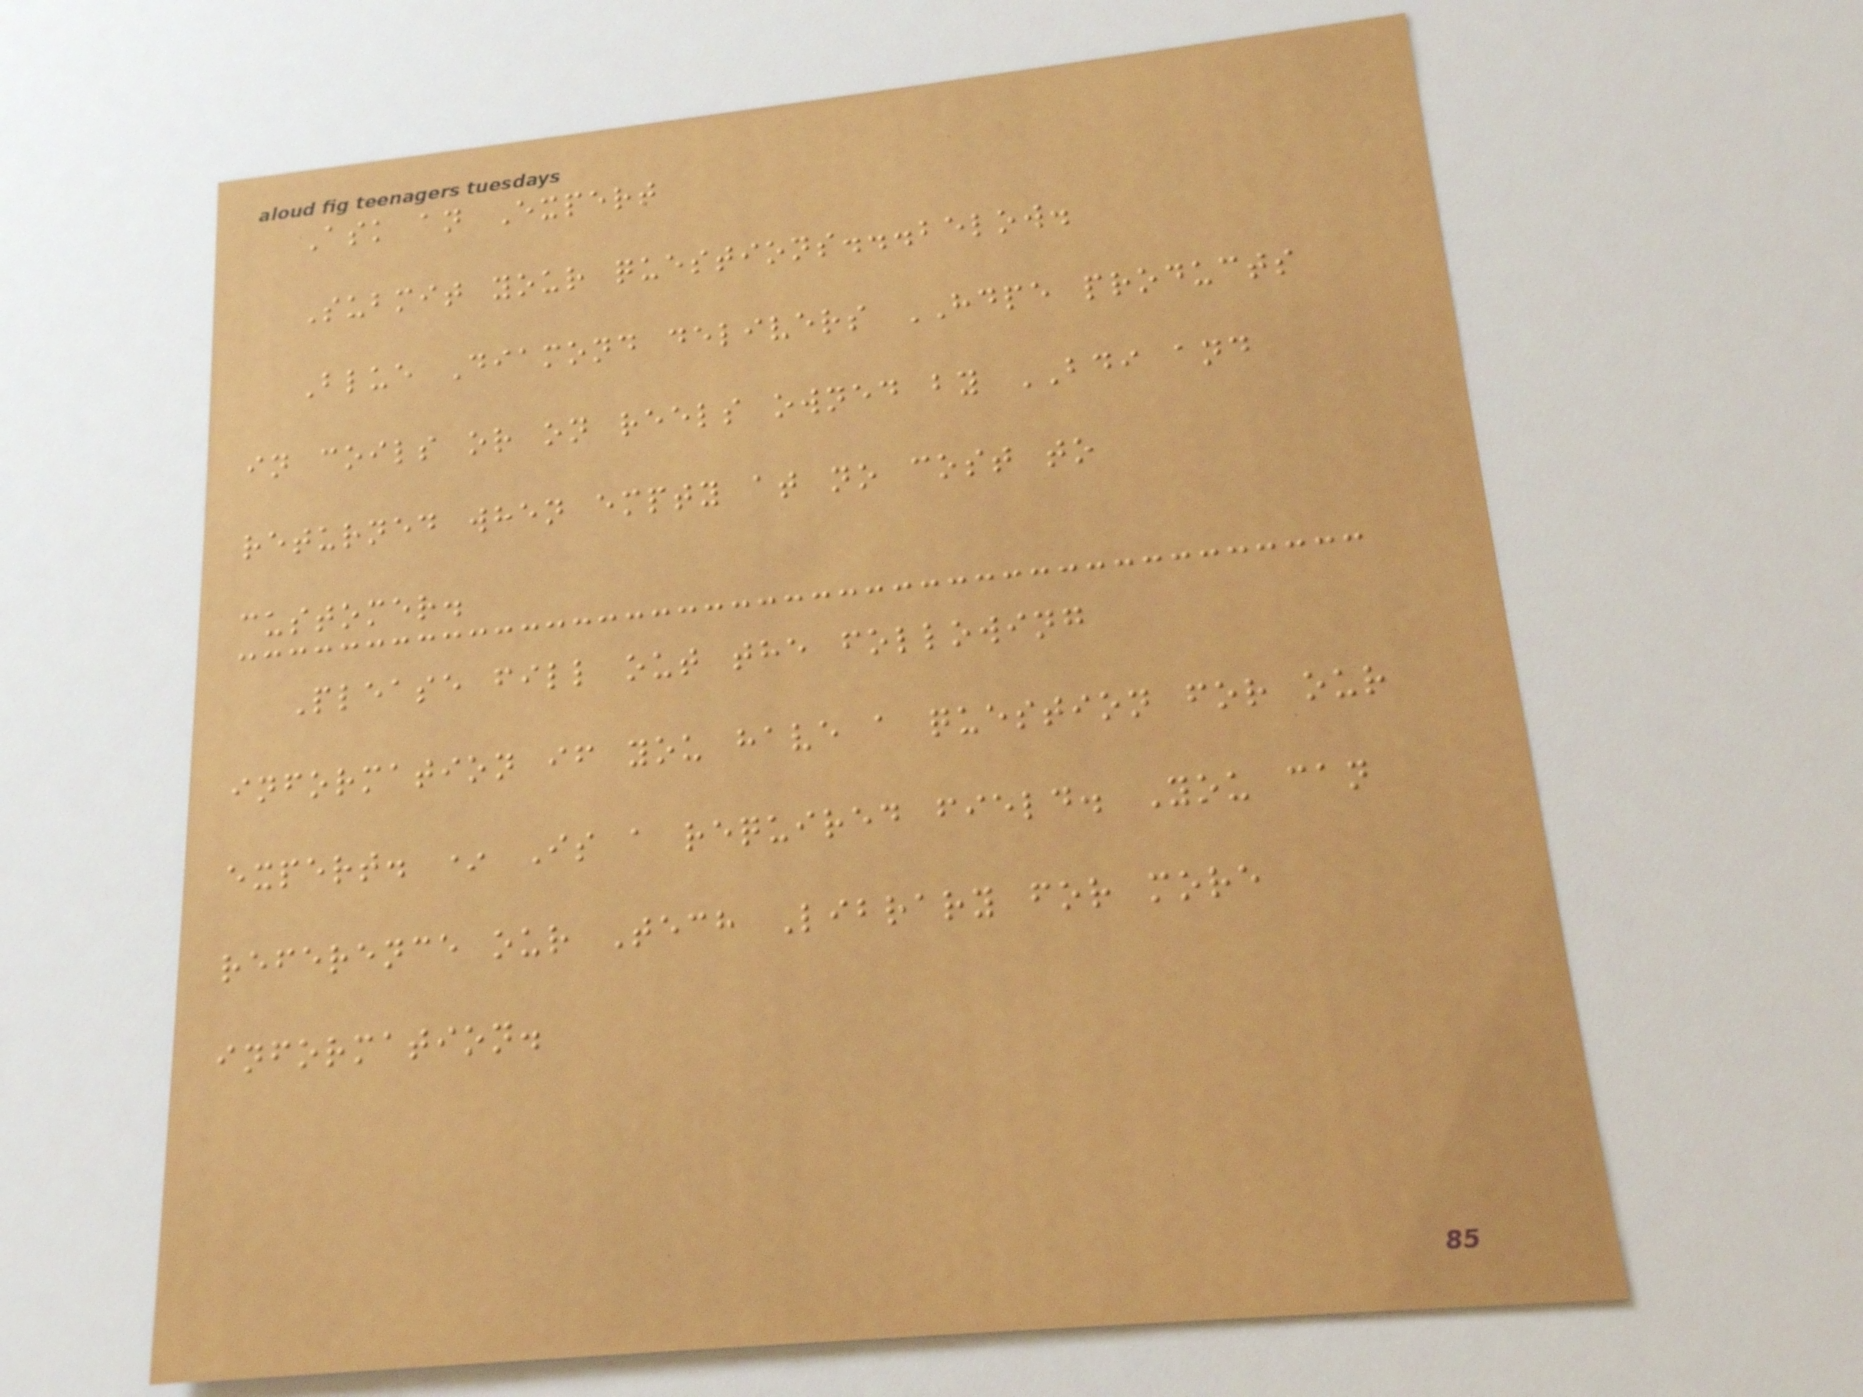Ask an Expert
Submit your questions...below.
Blue Diamond delivers HDPE products
in coils or on reels owned by BDI and
returned when empty at no cost to
customer.
Please fill out the following
information if you have a question for our
expert. * Is a required field. You can
reference our Tech Library for more
information.
